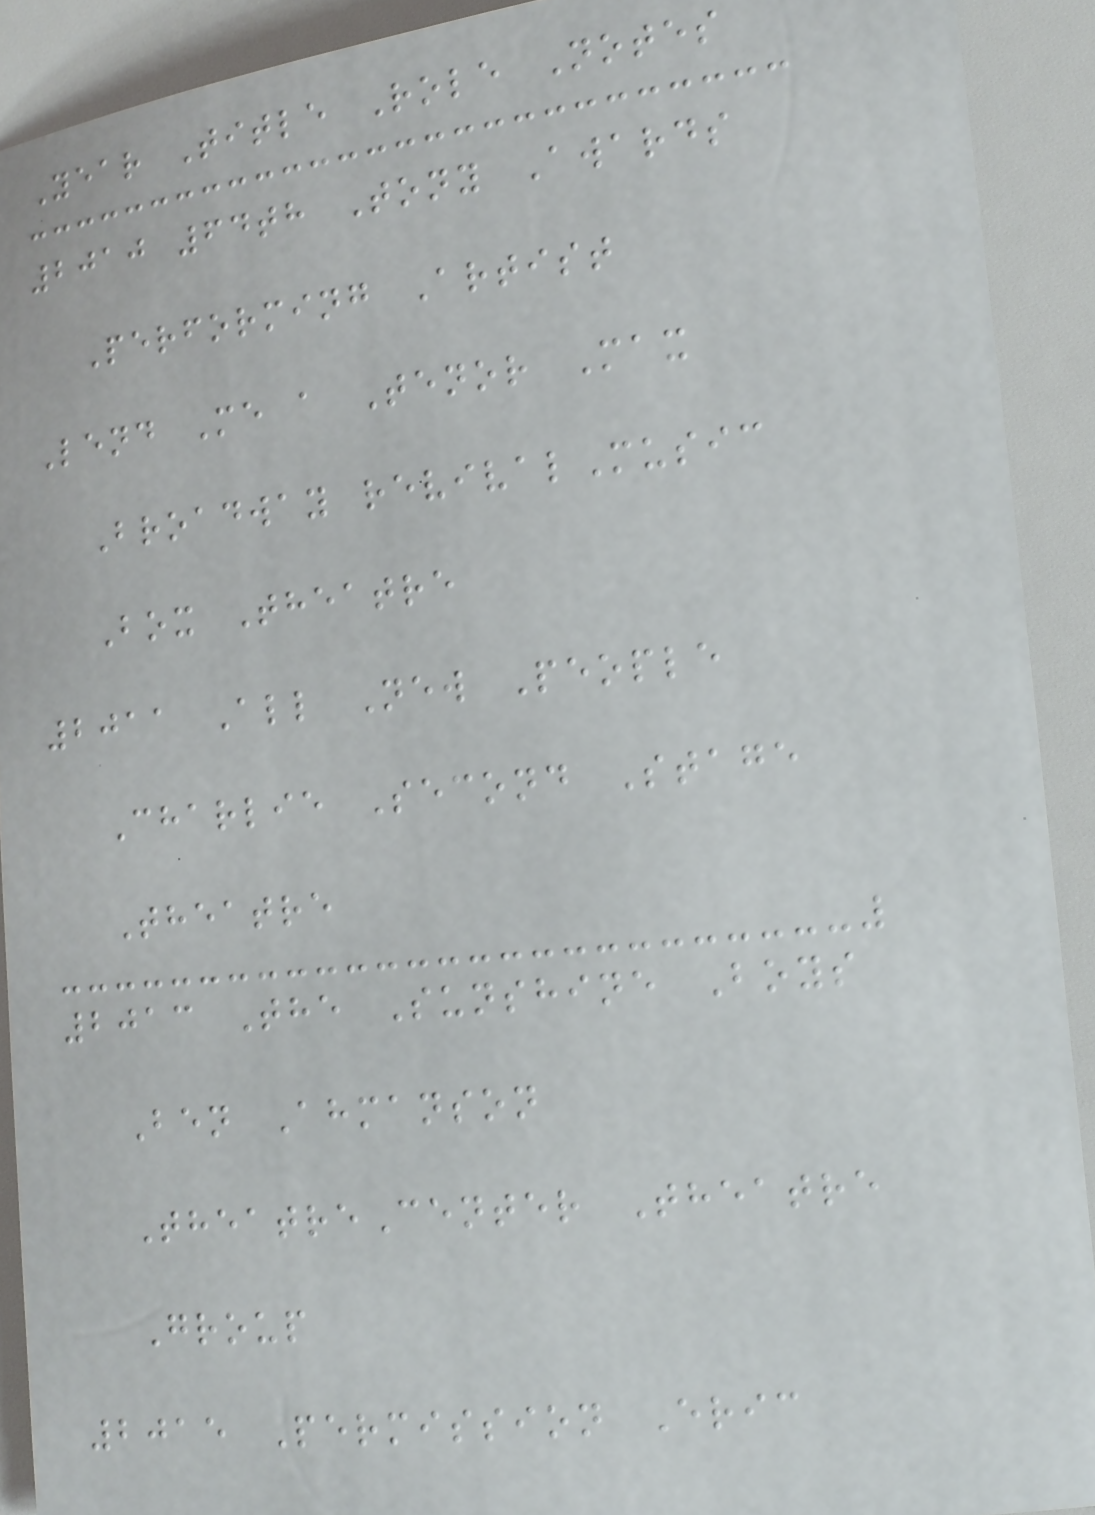Year Title Role Notes
2010 64th Tony Awards
Performing Artist
Lend Me a Tenor Max
Broadway revivalMusic
Box Theatre
2011 All New People
Charlie Second Stage
Theatre
2013 The Sunshine Boys
Ben Ahmanson
TheatreCenter Theatre
Group
2015 Permission Eric
